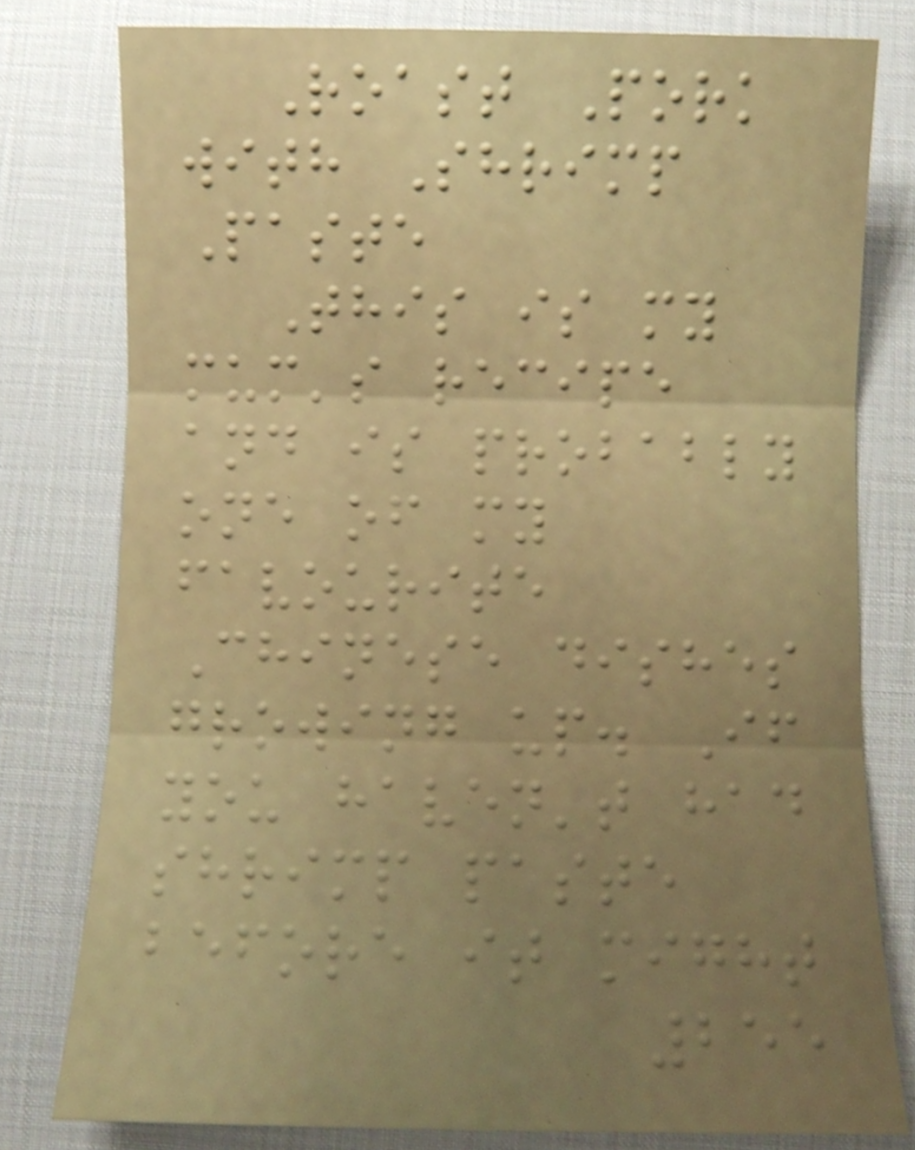Roast Pork
with Shrimp
Paste
This is my
mum's recipe
and is probably
one of my
favourite
Chinese dishes
growing up. If
you haven't had
shrimp paste
before it might
255
